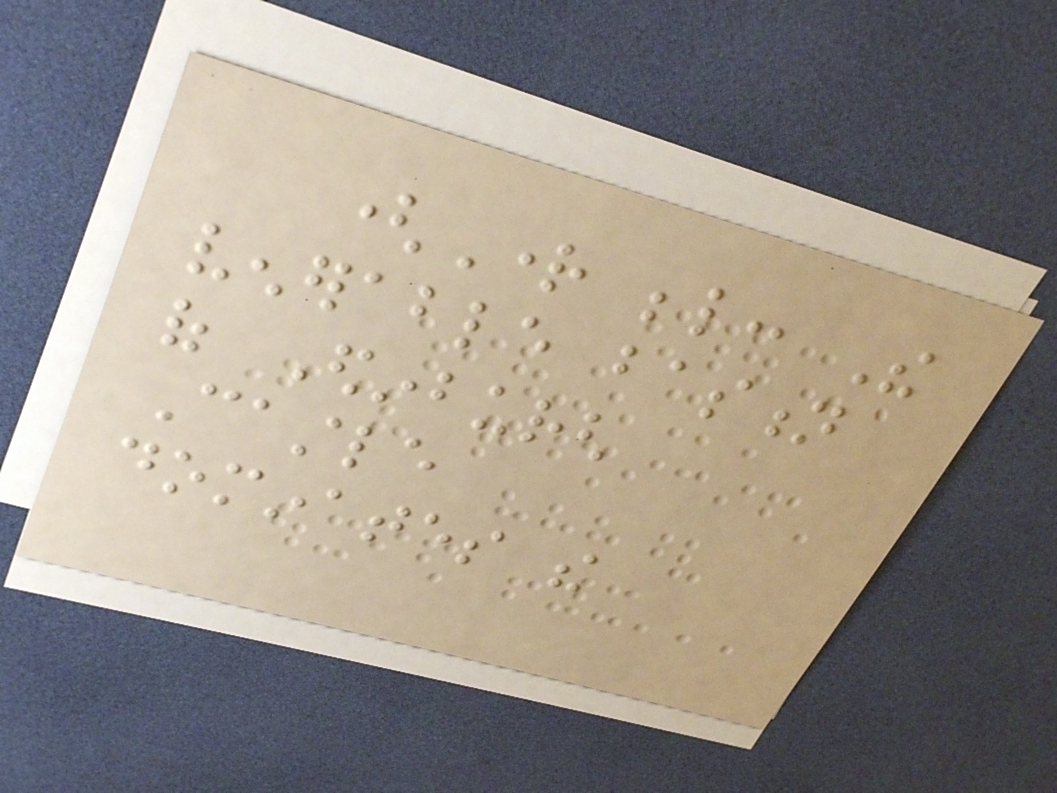(Right below: The
venerable bastion
of Edinburgh
Castle
dominates the
